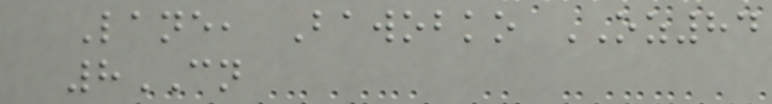Lane, Bawobko OZ84
8CN
